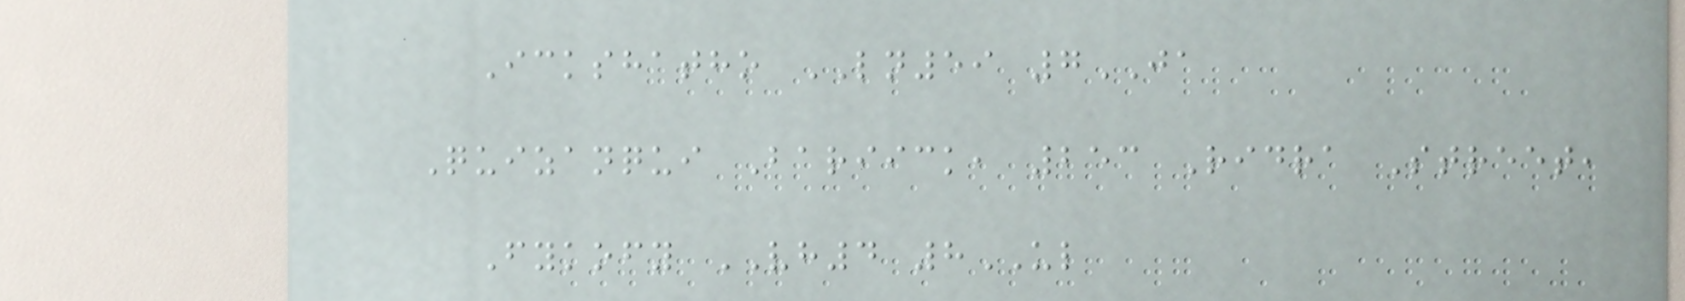Ickshatho LN59 7JA
Quizanqui Bariick, 253 Ridra Street,
Fykofy VH4 8UL
